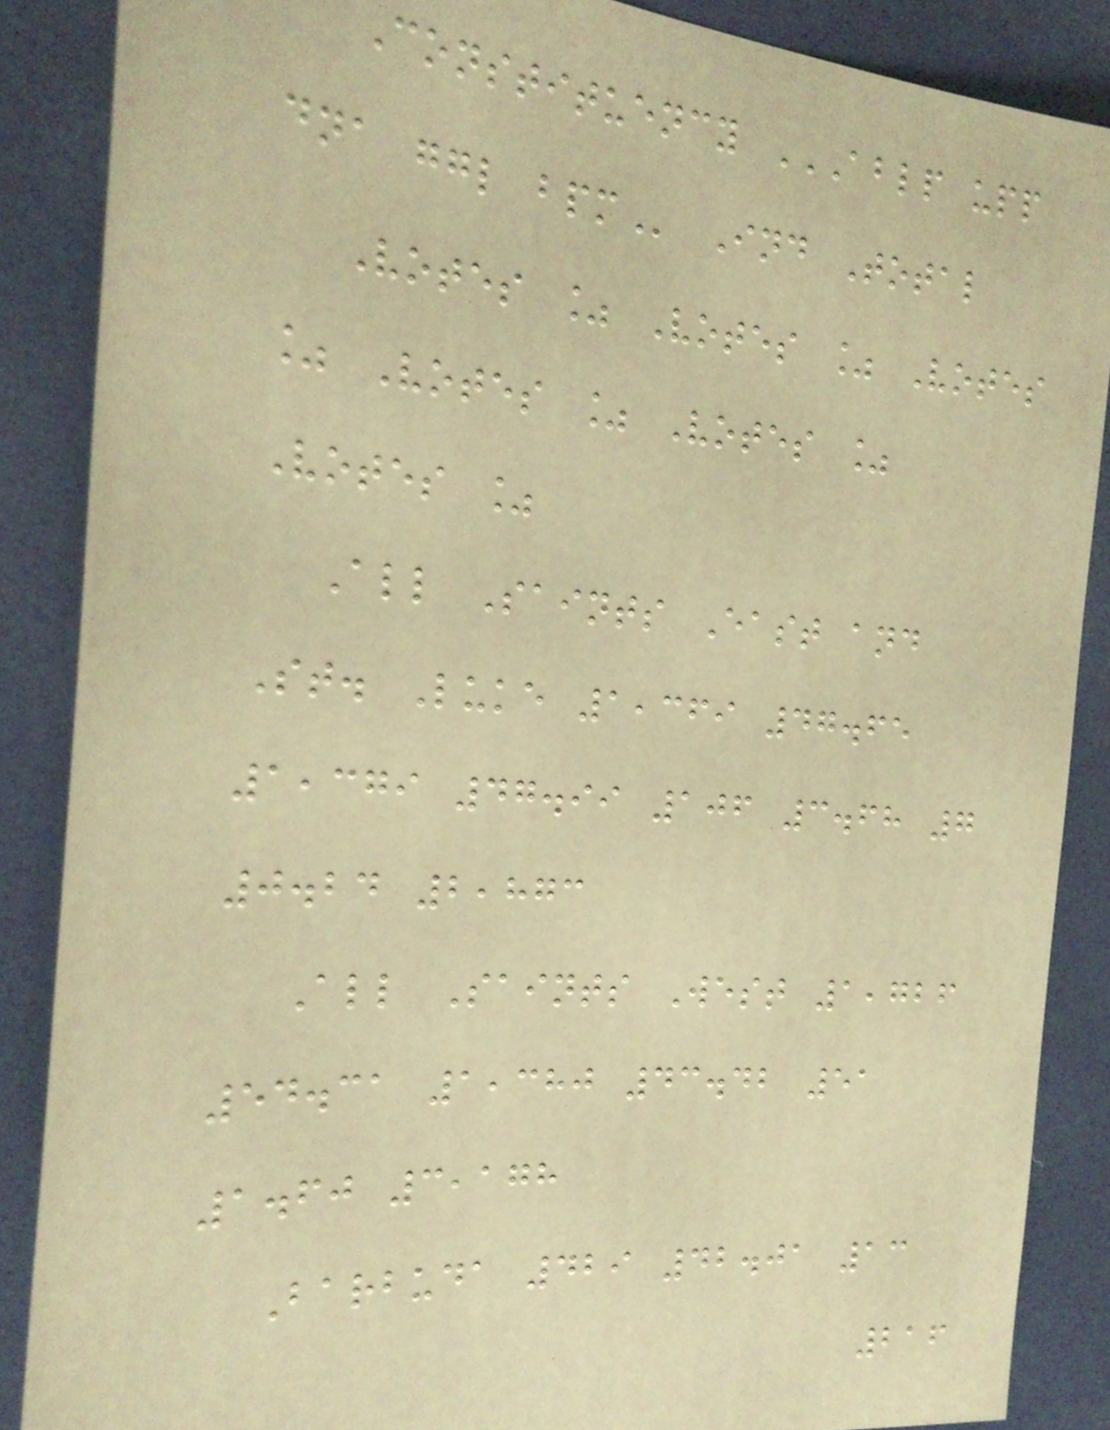Constituency ABLP UPP
DNA GGL BPM Ind Total
Votes % Votes % Votes
% Votes % Votes %
Votes %
All Saints East and
St. Luke 1,369 47.65
1,379 47.99 106 3.68 7
0.24 2,873
All Saints West 1,726
54.31 1,380 43.42 51
1.60 3,178
Barbuda 429 42.01 13
216
